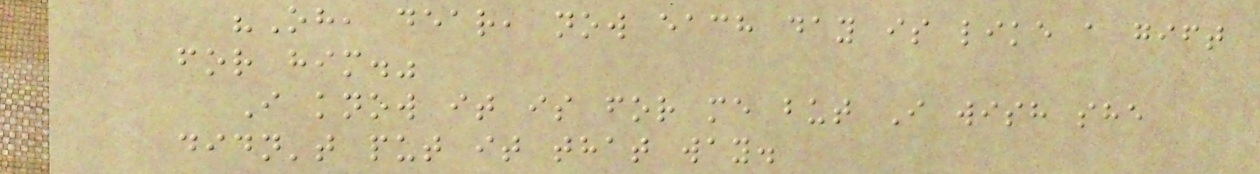"Oh, dear, now each day is like a gift
for him."
I know it is for me but I wish she
didn't put it that way.
